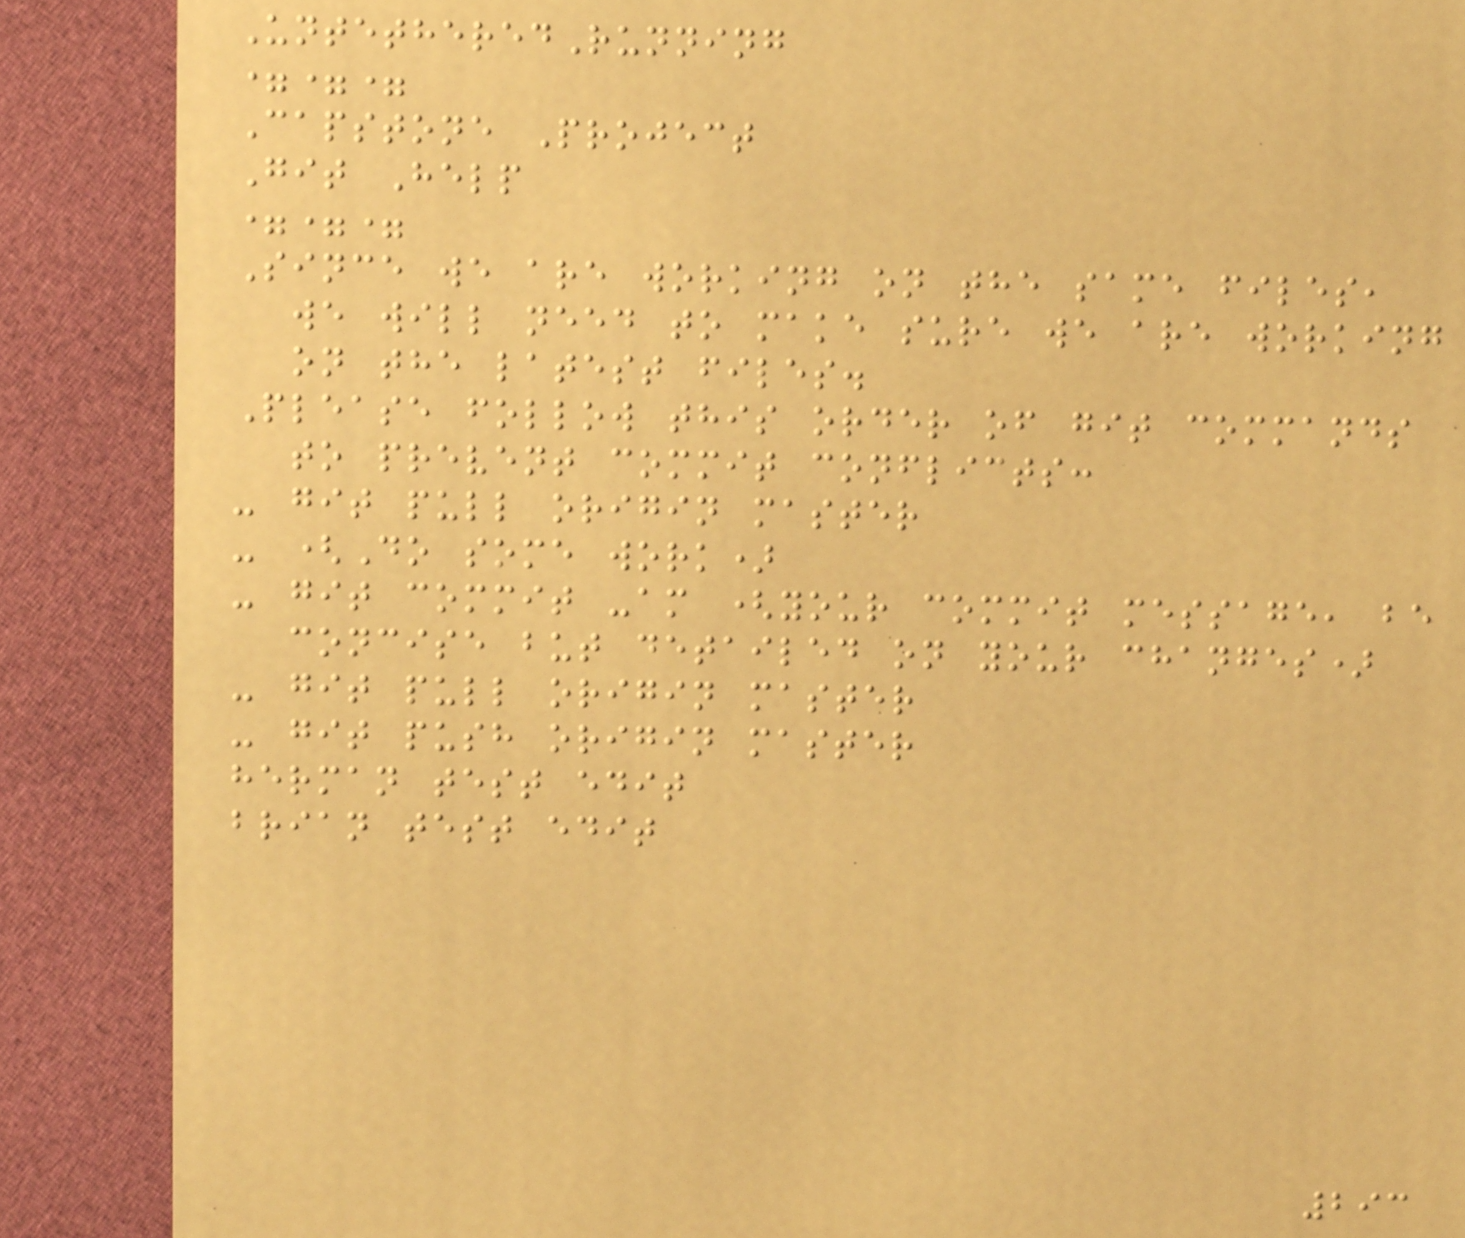UntetheredRunning
===
Capstone Project
Git Help
===
Since we are working on the same files,
we will need to make sure we are working
on the latest files.
Please follow this order of git commands
to prevent commit conflicts:
- git pull origin master
- (Do some work)
- git commit -am (your commit message, be
concise but detailed on your changes)
- git pull origin master
- git push origin master
herman test edit
brian test edit
293
